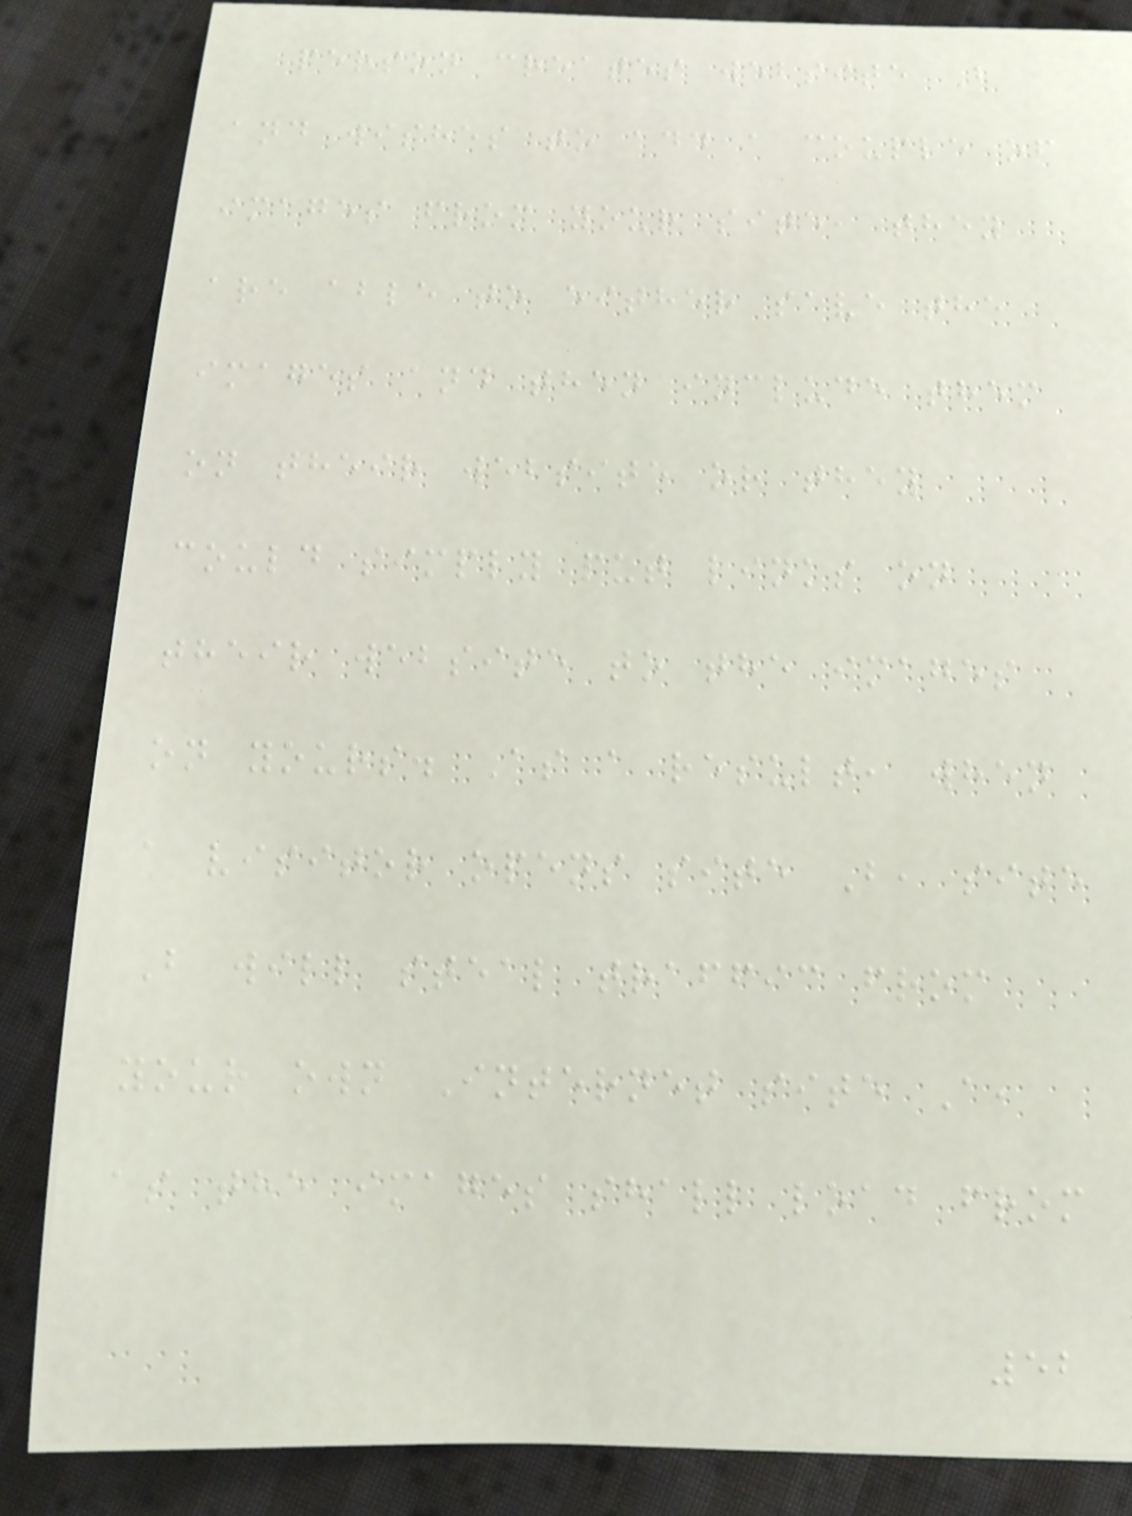person creates website B
and wishes to add a couple of
images from your site, they
are able to either save the
images and then include them
on their website or they
could simply put links on
their website to the images
on yours. As a result, when
a visitor opens site B, site
B will steal traffic from
your own Internet site A,
as the images shall load from
52
